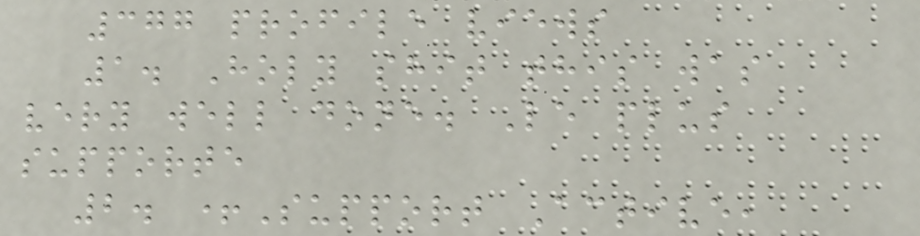377 profile views
1. Holy shit this was
very well done. Le plus
supporte
2. +Support Active,
